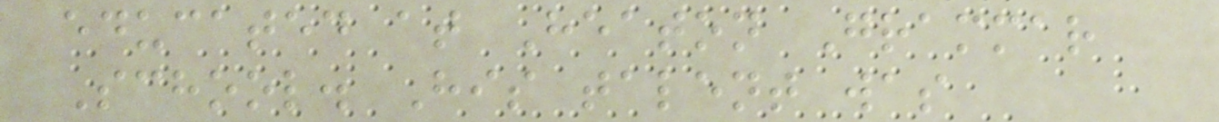educated at Heaton Grammar
School. His talent was
